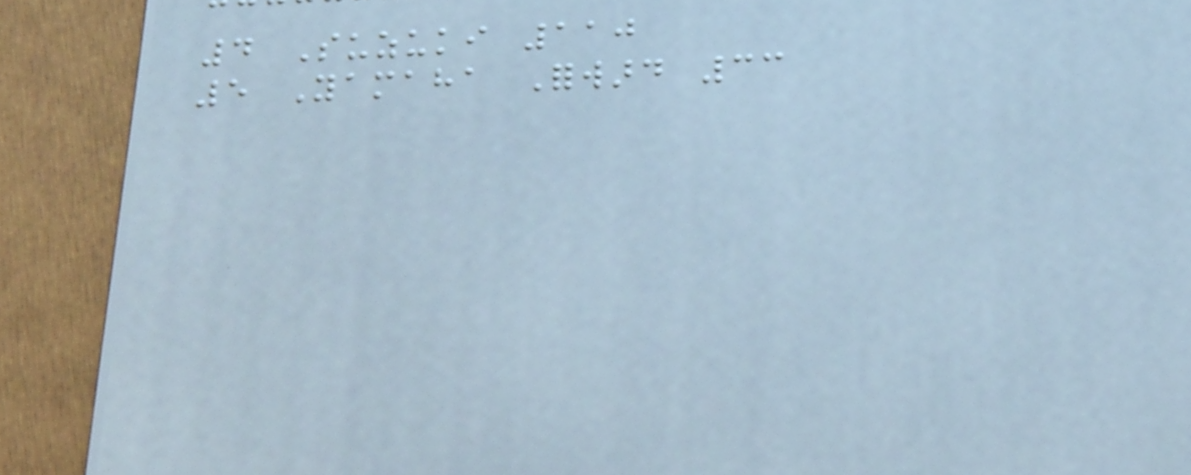4 Suzuki 110
5 Yamaha Forward 33
